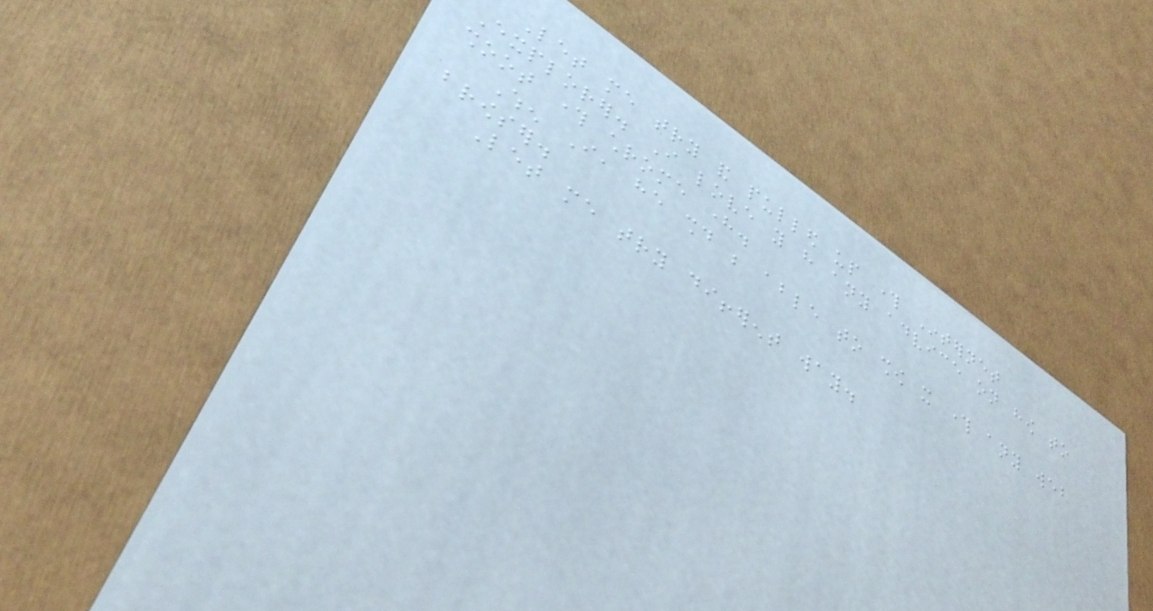Let me try and pulled up through Internet
Explorer. I love you have any advice on how to
shoot through chrome here.
When I, he should be able to show it through any web
browser.
Let me try different way.
